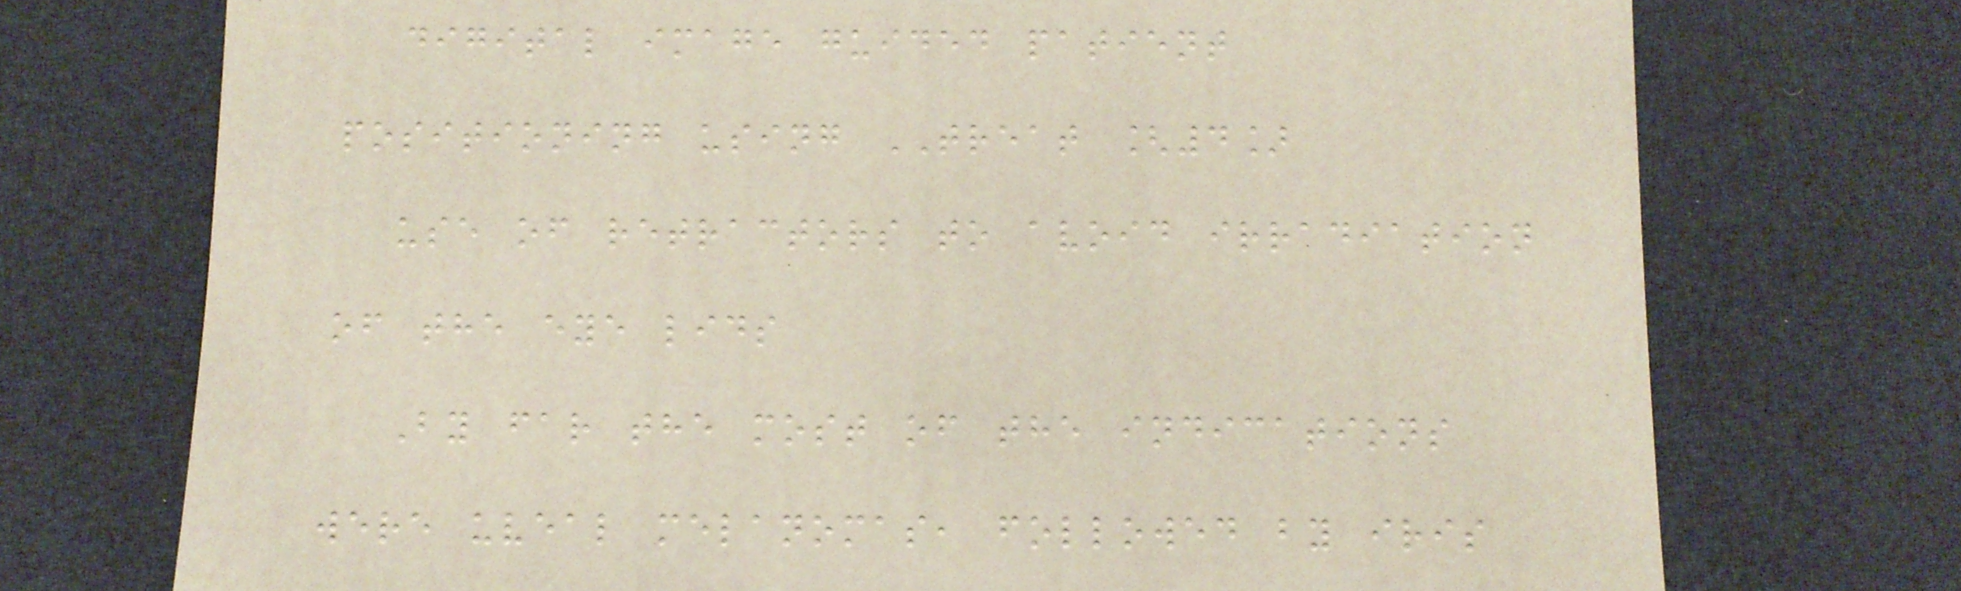digital image guided patient
positioning using TREAT [4]
use of retractors to avoid irradiation
of the eye lids
By far the most of the indications
were uveal melanomas, followed by iris
